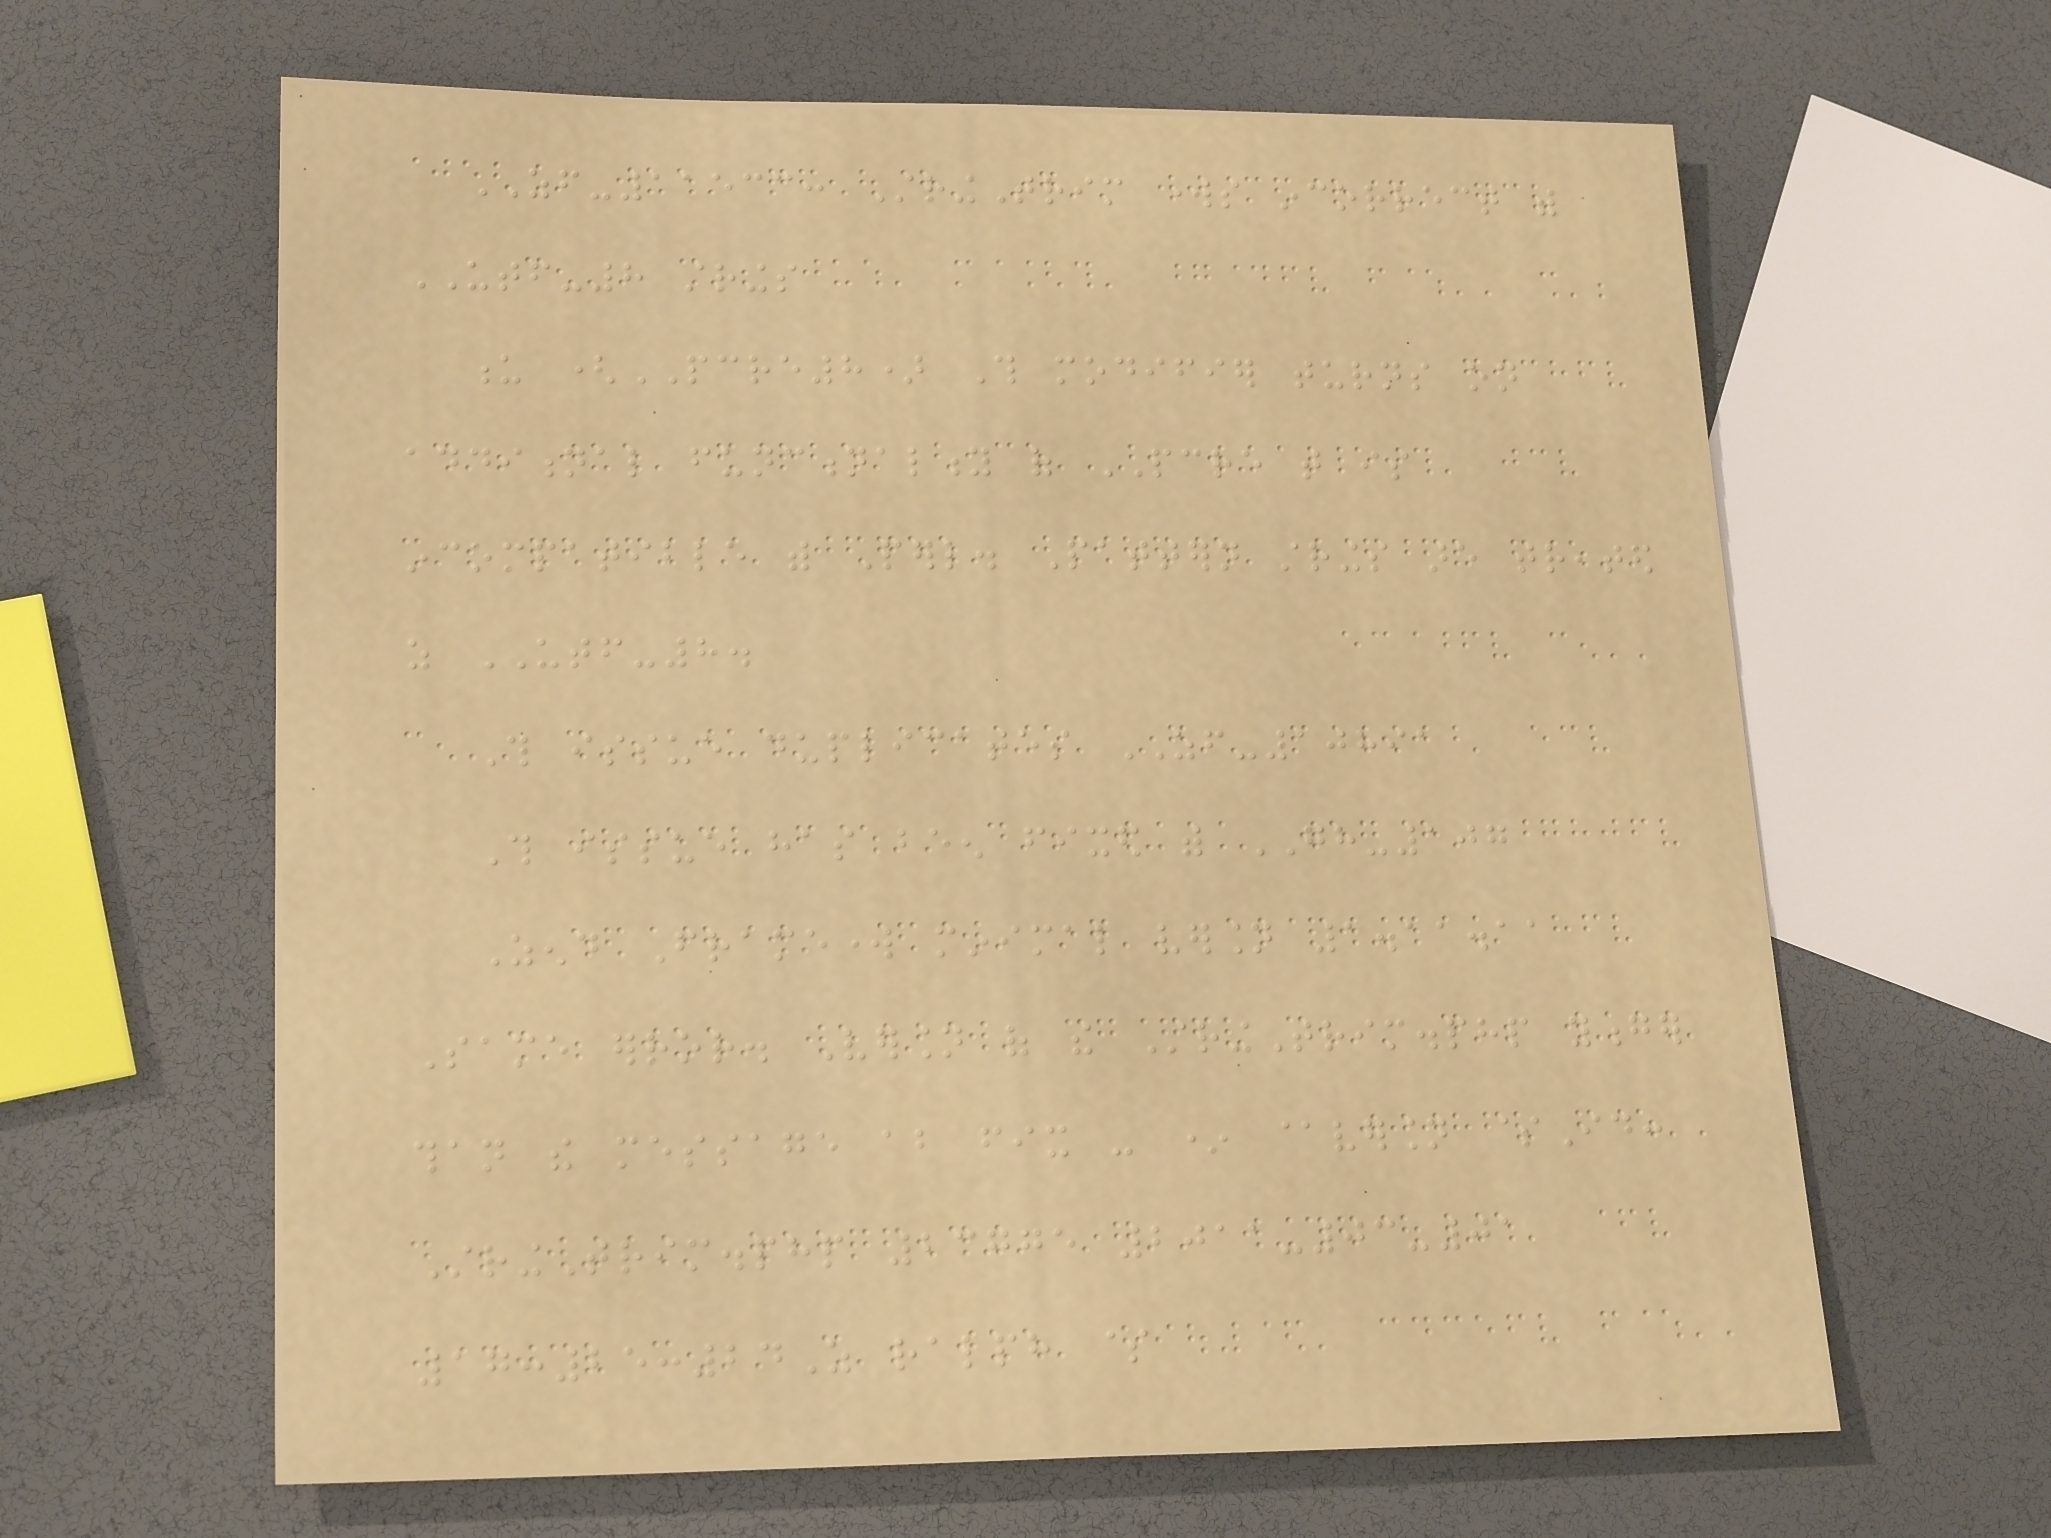ZF-11533: StringTrim works incorrect with
UTF-8 strings
u (PCRE8) This modifier turns on
additional functionality of PCRE that is
incompatible with Perl. Pattern strings are treated
as UTF-8.
This issue duplicates ZF-10891
This issue has been fixed with GH-107
Zend Framework minimal version 1.11.11
Same error. Version of the StringTrim.php yonger
than the message about fix - * @version $Id:
StringTrim.php 23775 2011-03-01
17:25:24Z ralph $
